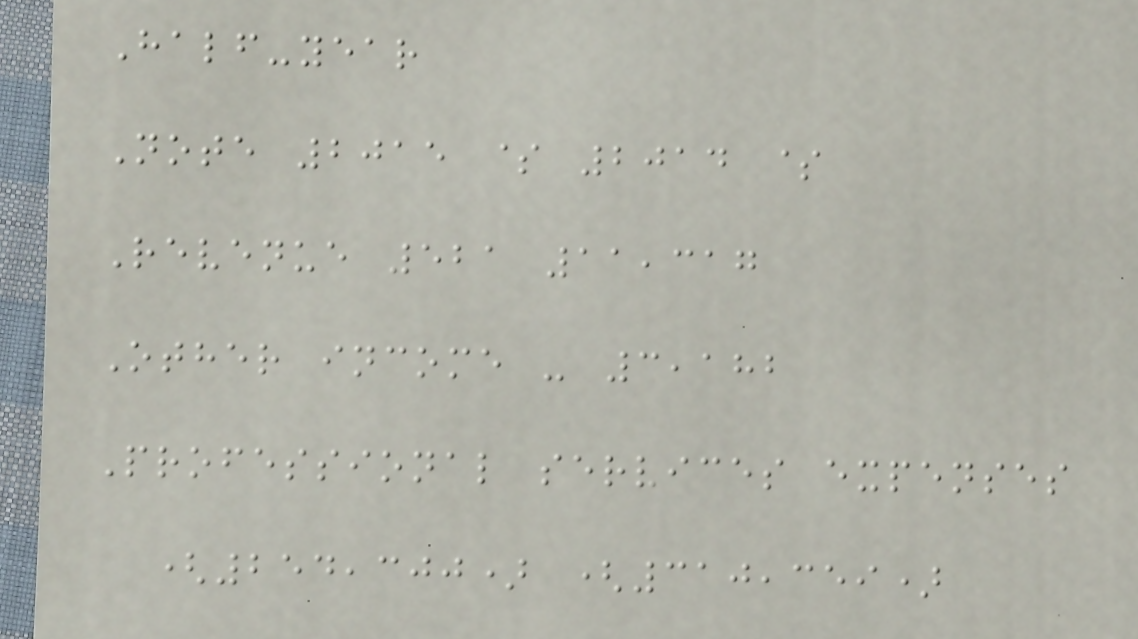Half-year
Note 2015 $ 2014 $
Revenue 521 11,317
Other income - 3,182
Professional services expenses
(254,300) (310,359)
